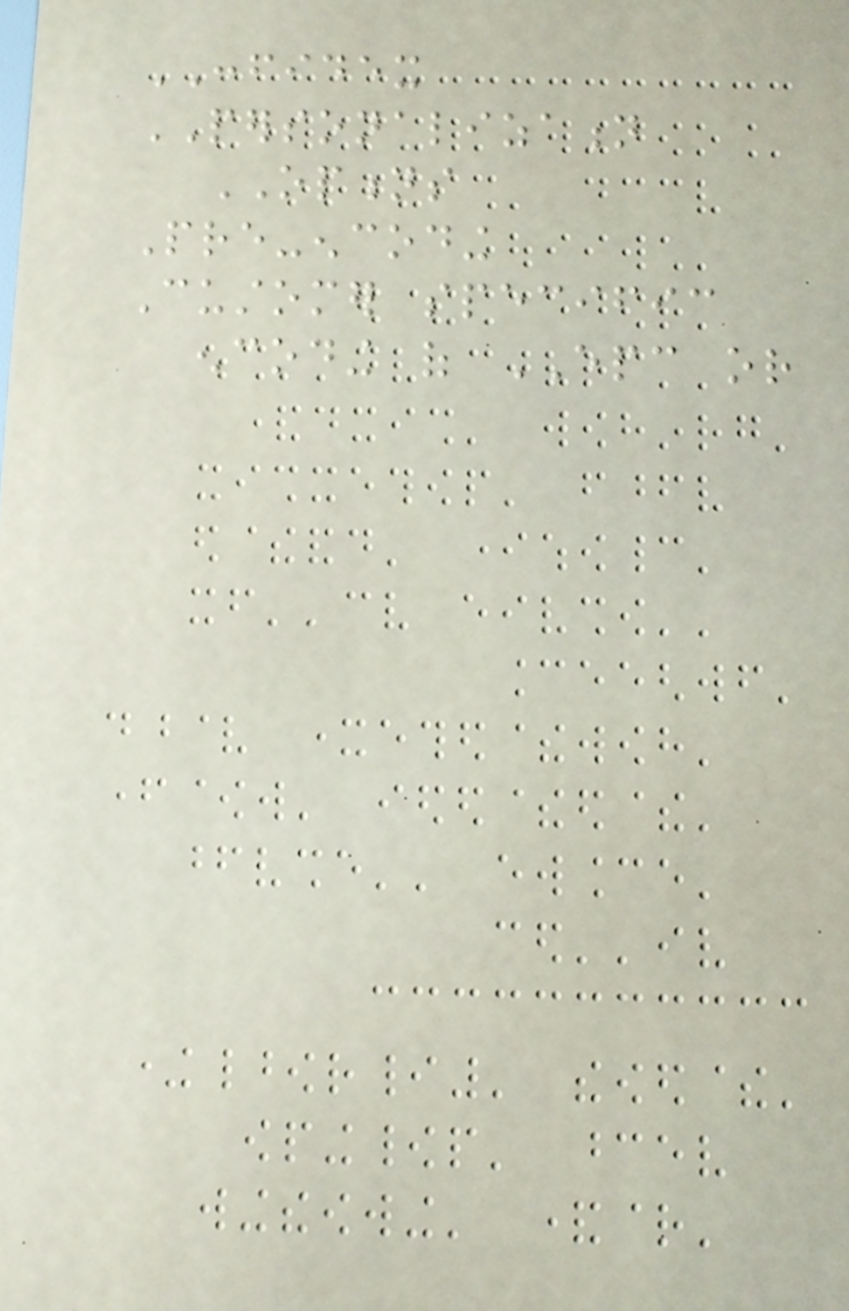CONFIDEX
PERSONALIZATION
OPTIONS
Pre-encoding
Customer specific
encoding of EPC or
